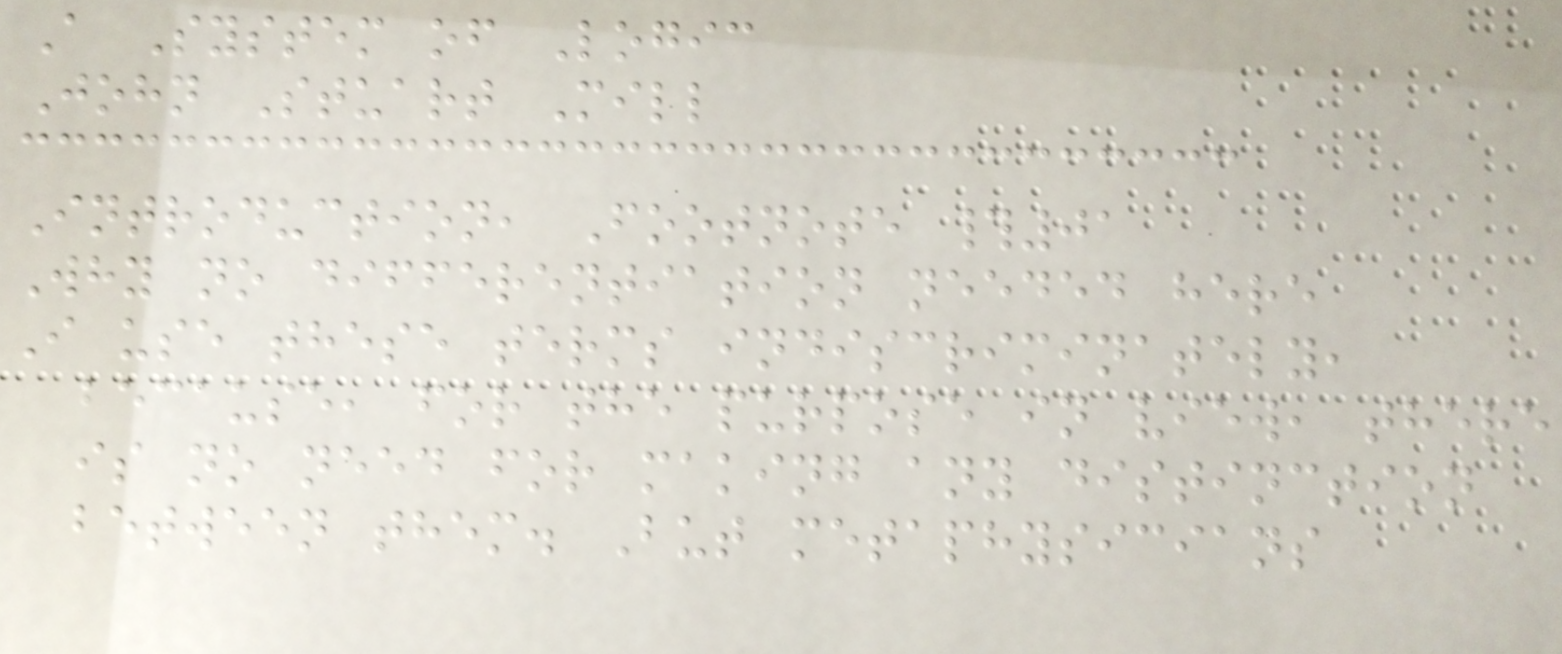A System of Logic
John Stuart Mill
Introduction, Footnote #01
Why no differentiation needed here
I use these terms indiscriminately,
because, for the purpose in view, there
is no need for making any distinction
between them. But metaphysicians
